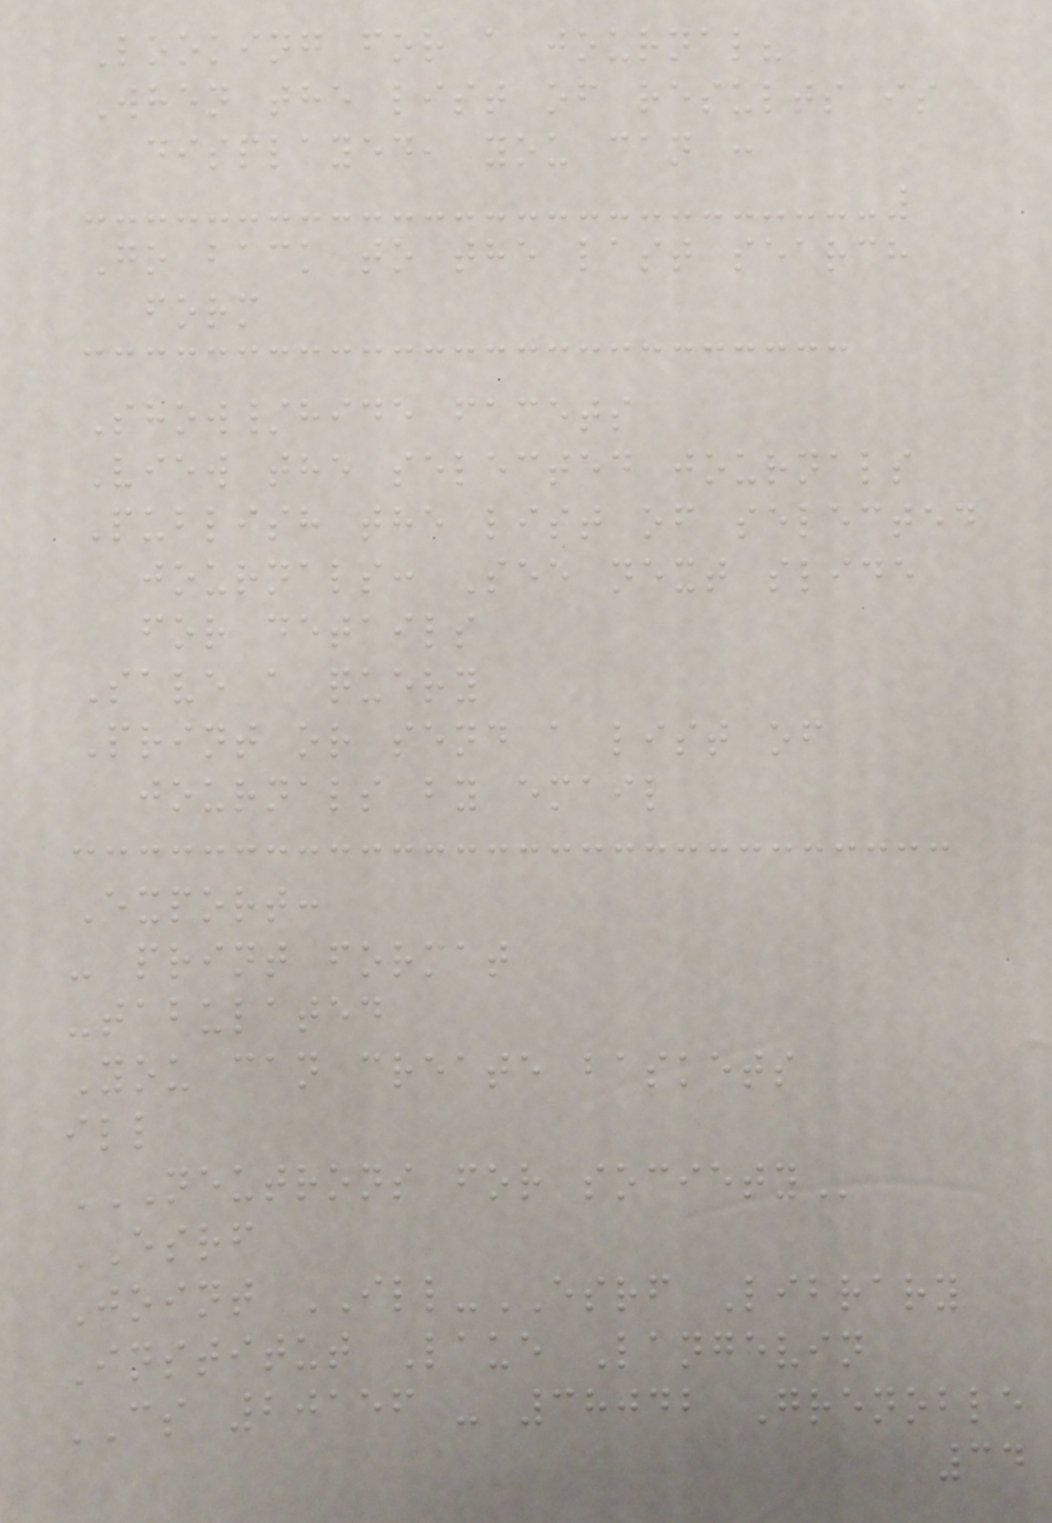Looking for a journal?
When the list of results is
displayed, you can :
Go back to the last search
form
Show/hide facets
View the selected journals
Publish the list of selected
journals: See next slide
for details
Save a query
Print or send a list of
journals by email
Export:
- print format
-tabulated
You can create baskets
ill
NEUTRONS FOR SOCIETY
ESRF
Joint ILL-ESRF Library
Institut Laue Langevin
CS 20156 - 38042 Grenoble
34
